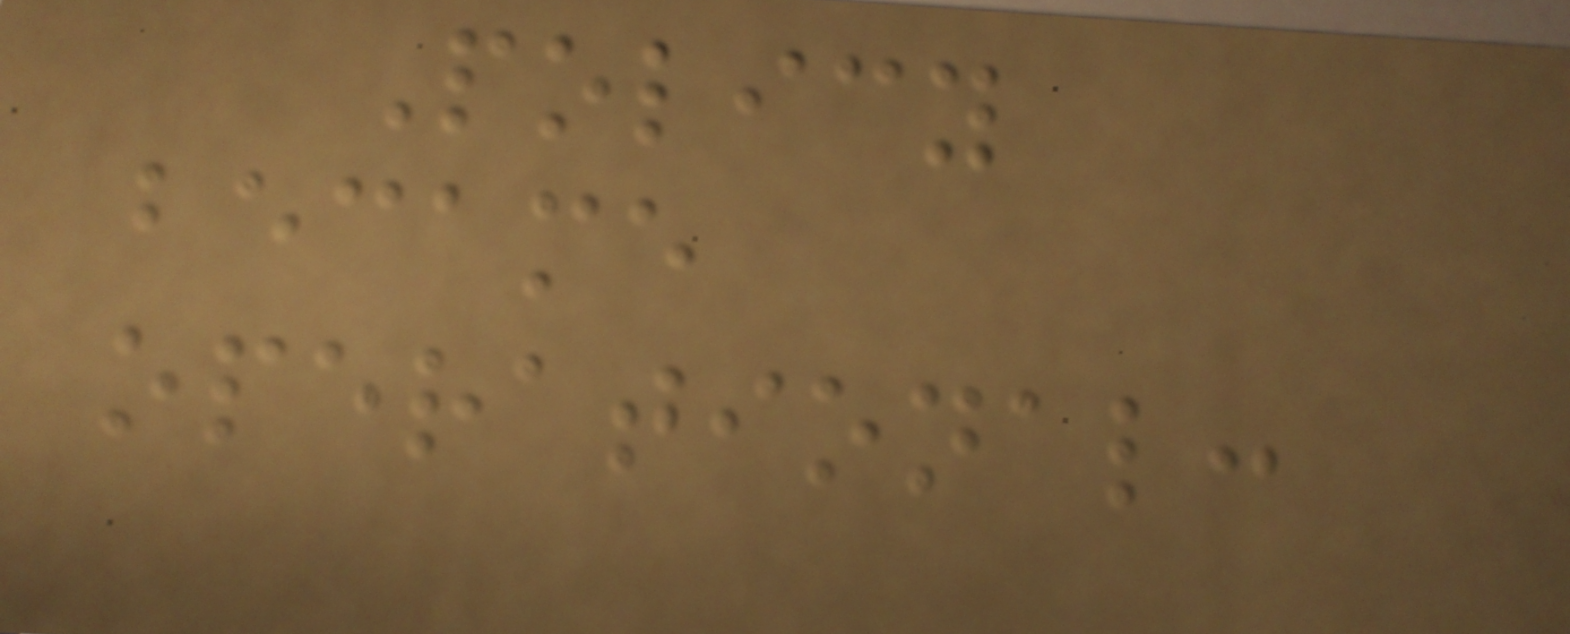Policy
became
operational:
